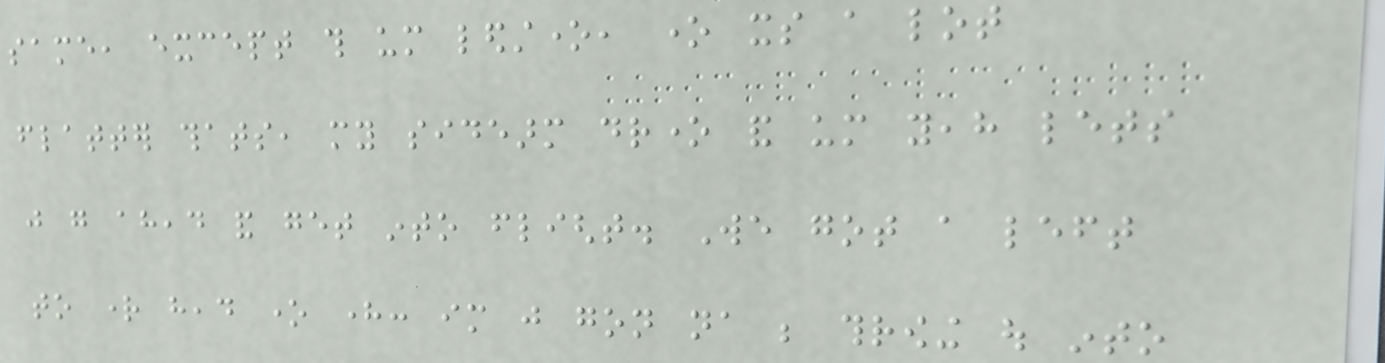same, except this um ledstone, one its a lot
flatter thats, my sidearm drone and um yeah lets
just go ahead and get into flight. We got a left
to right head one here: im just gon na be throwing out into
